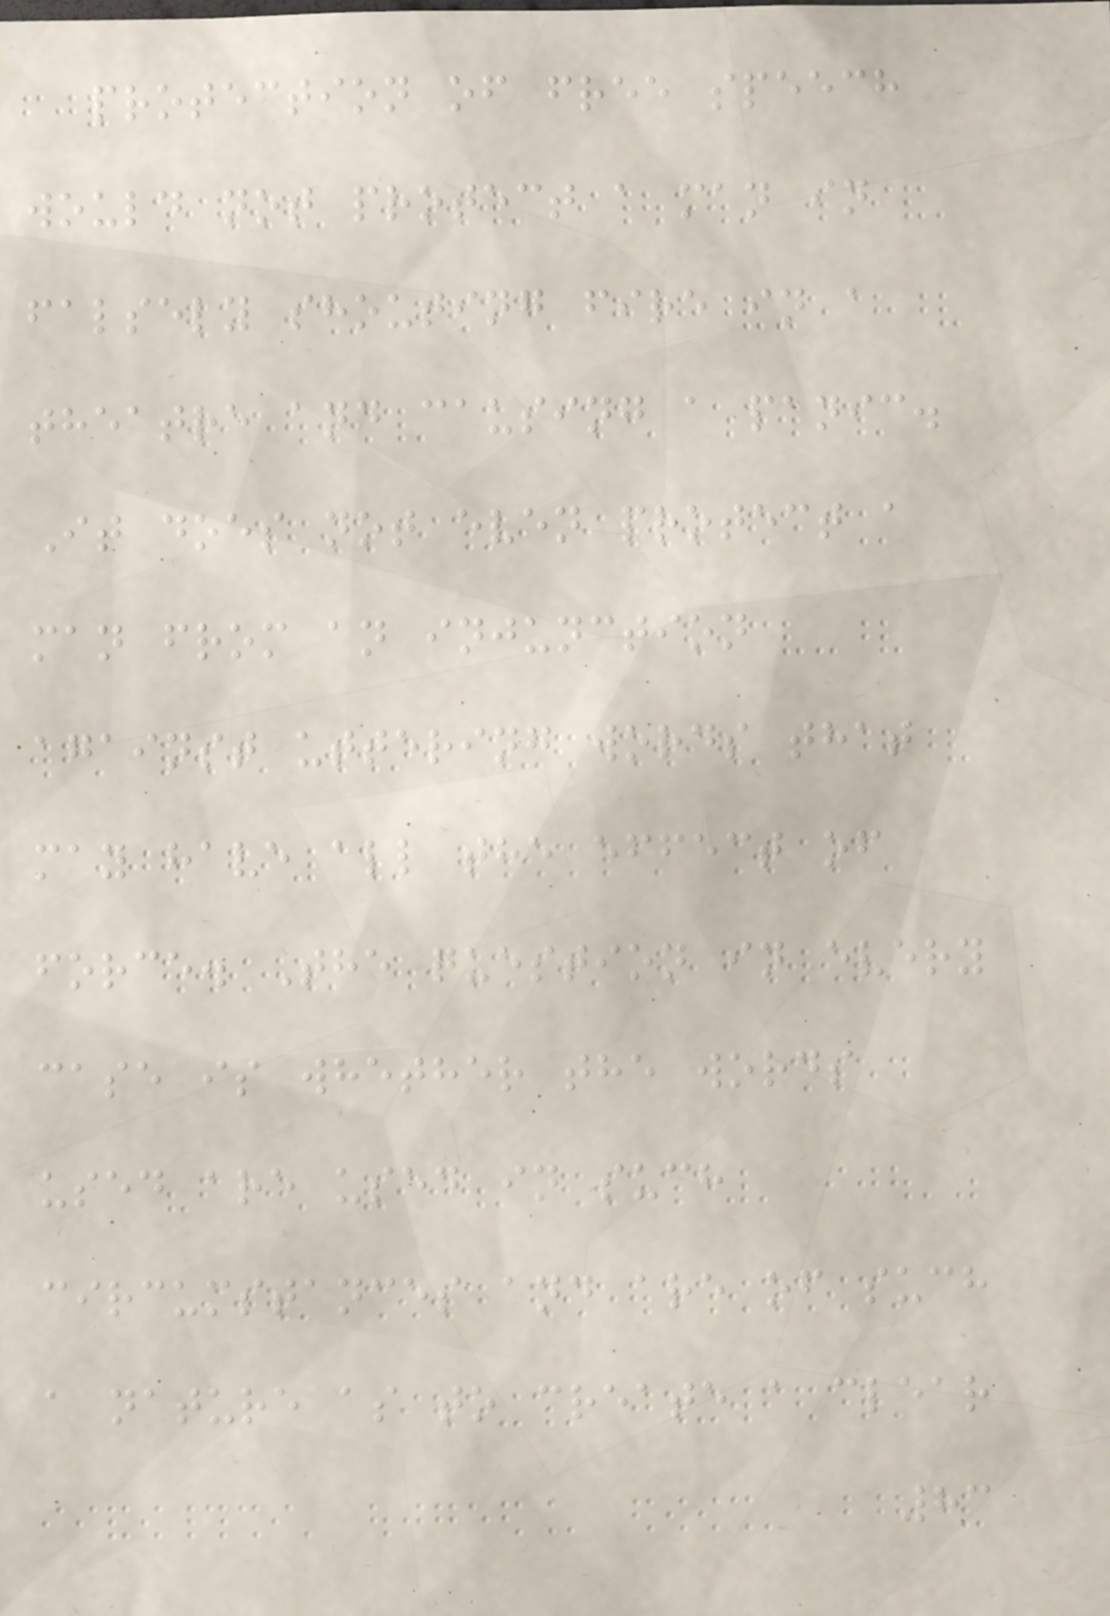protection of free speech
would not protect a man in
falsely shouting fire in a
theatre and causing a panic.
It does not even protect a
man from an injunction
against uttering words that
may have all the effect of
force. The question in every
case is whether the words
used are used in such
circumstances and are of such
a nature as to create a clear
83
